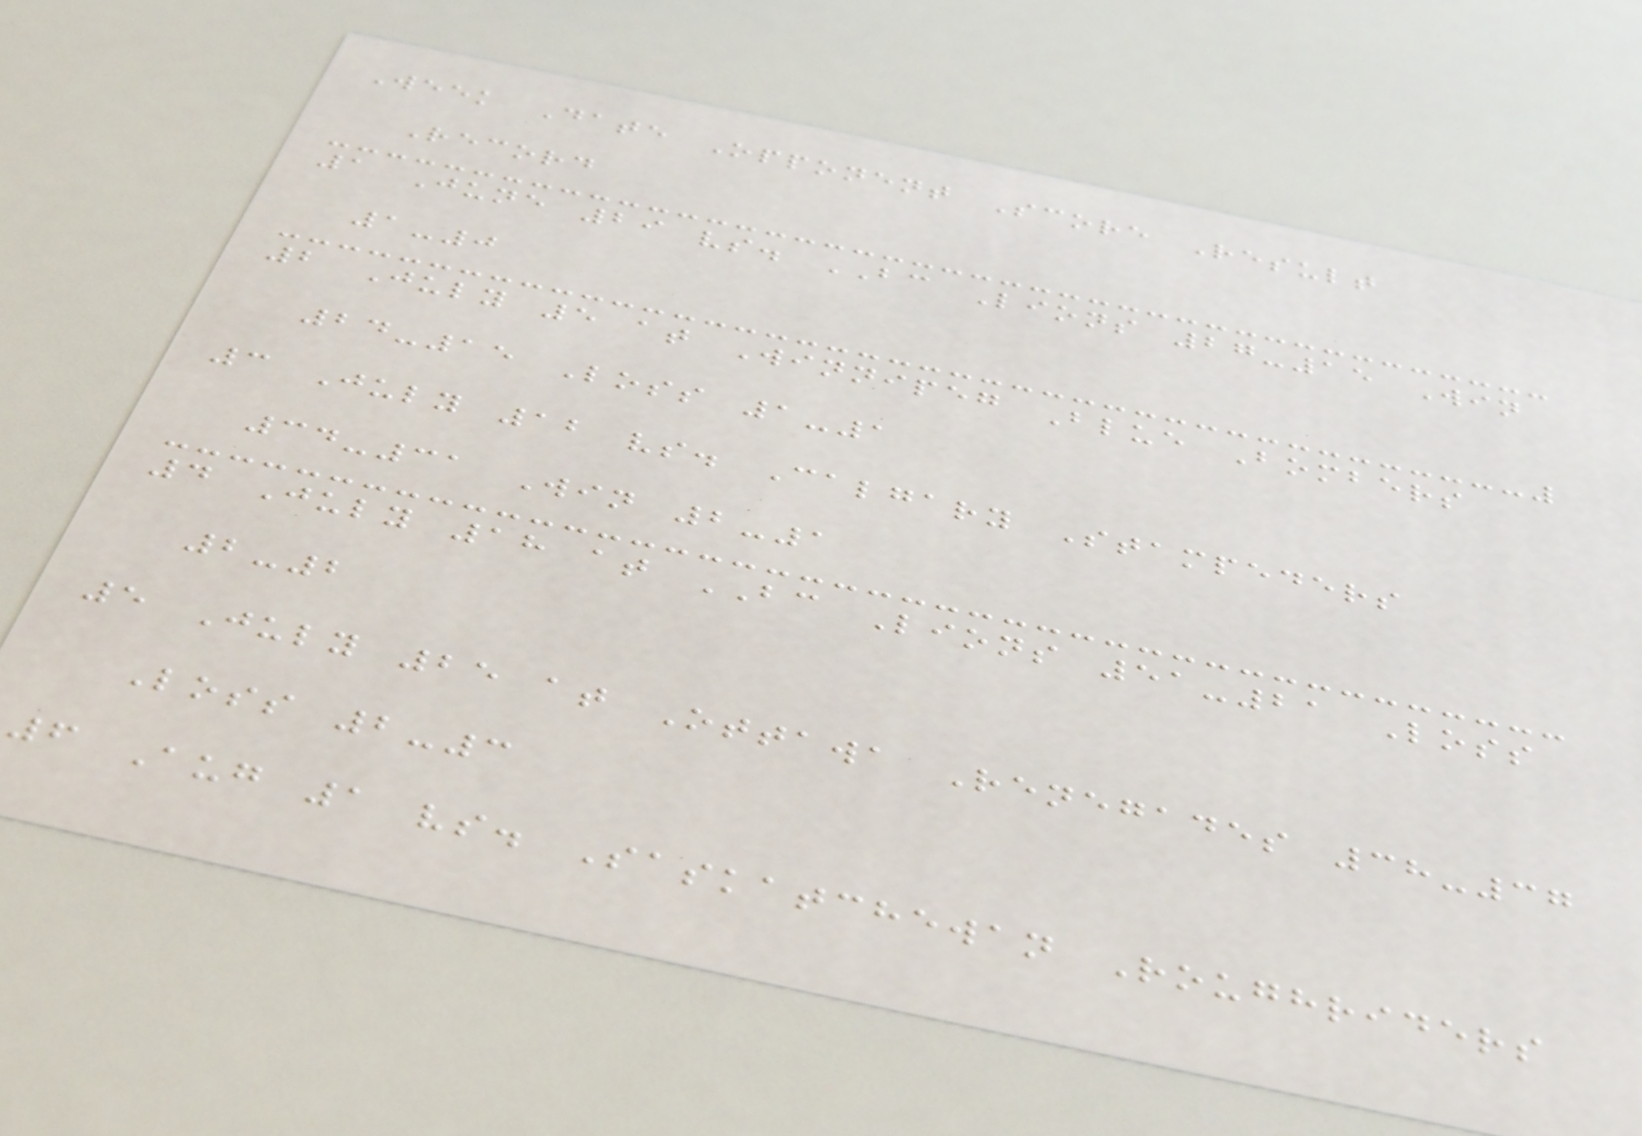Week Date Opponent Score Result
Record
1 June 29 vs. BC Lions 27-15 Win
1-0
2 July 5 at Winnipeg Blue Bombers
24-15 Loss 1-1
3 July 12 vs. Calgary Stampeders
34-31 Win 2-1
4 July 18 at BC Lions 51-21 Loss
2-2
5 July 25 at Ottawa Renegades 38-37
Loss 2-3
6 Aug 1 vs. Saskatchewan Roughriders
